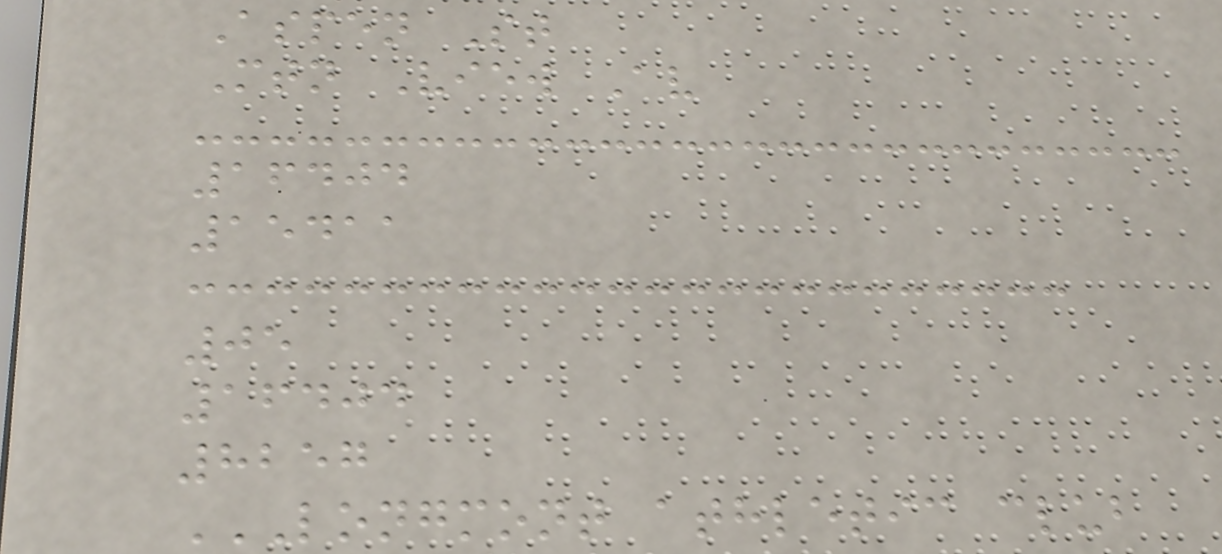Aspen St
Mtn View Av
16404
15411
05
16404
8257
LONGMONT ATHLETIC CLUB
